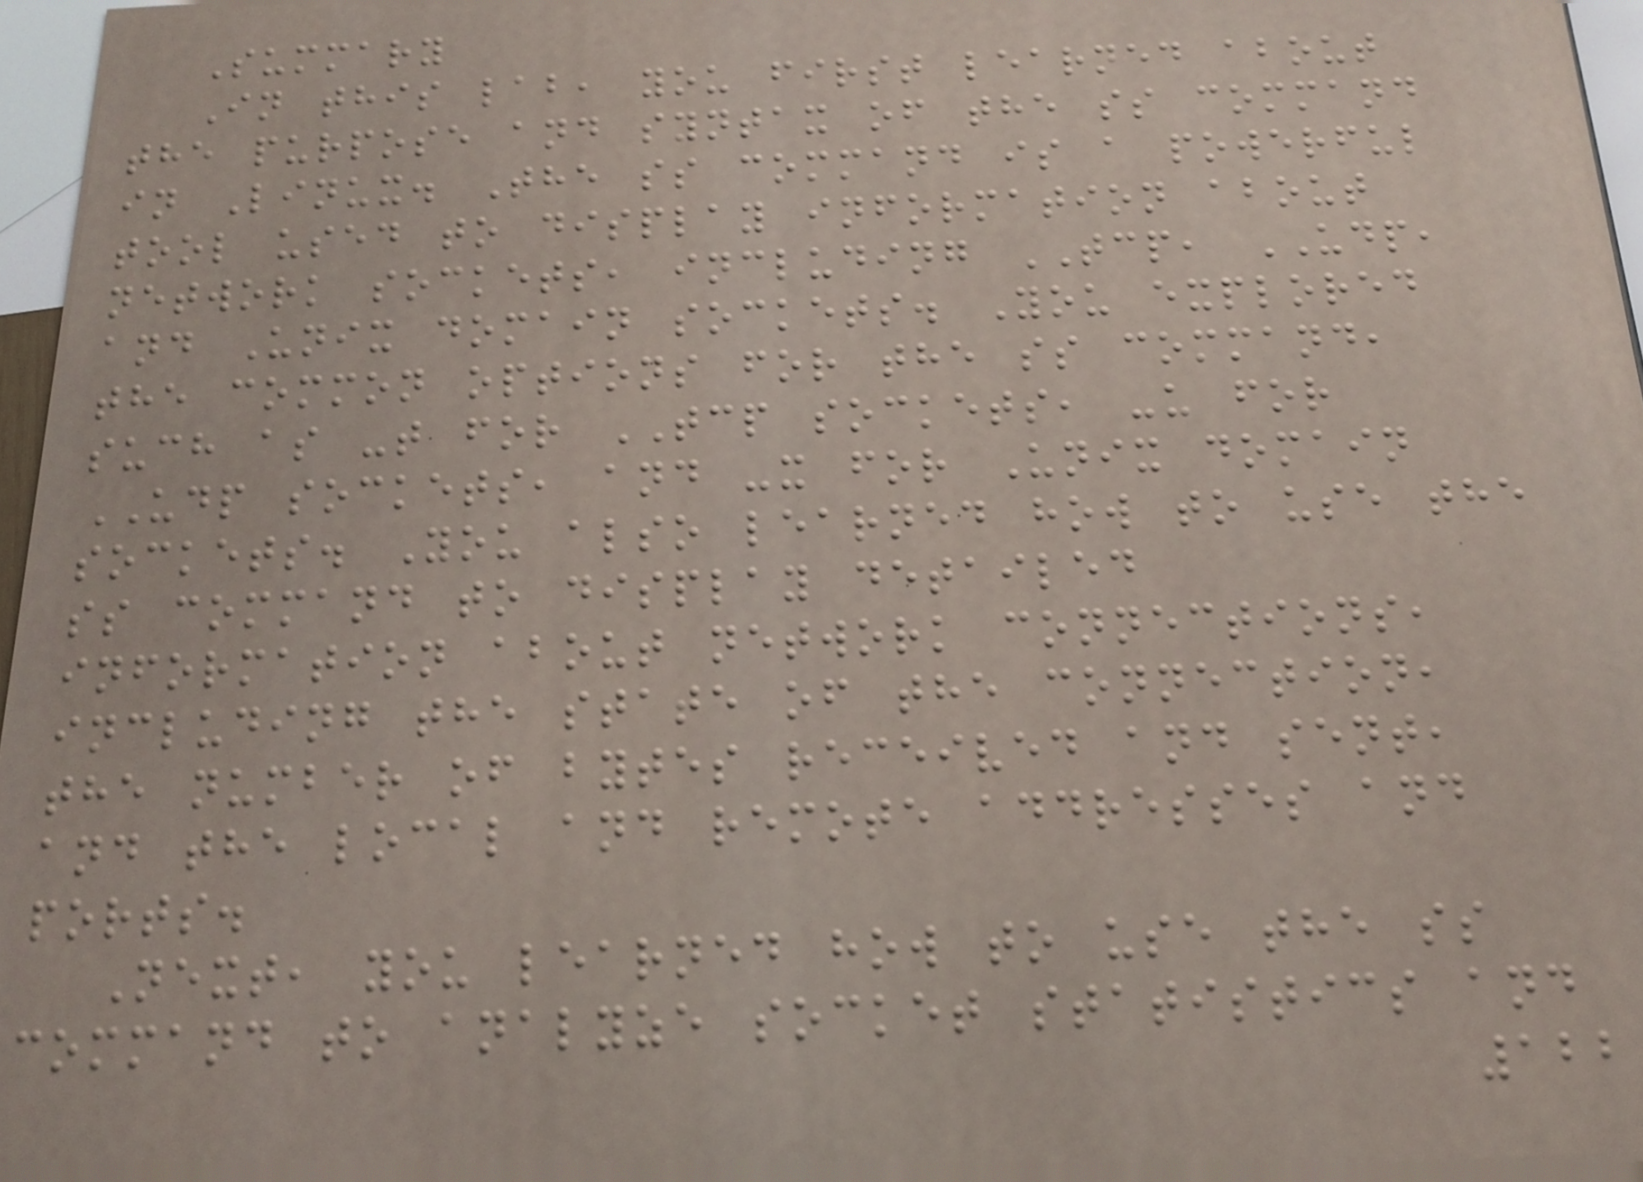Summary
In this lab, you first learned about
the purpose and syntax of the ss command
in Linux. The ss command is a powerful
tool used to display information about
network sockets, including TCP, UDP,
and Unix domain sockets. You explored
the common options for the ss command,
such as -t for TCP sockets, -u for
UDP sockets, and -x for Unix domain
sockets. You also learned how to use the
ss command to display detailed
information about network connections,
including the state of the connection,
the number of bytes received and sent,
and the local and remote addresses and
ports.
Next, you learned how to use the ss
command to analyze socket statistics and
122
